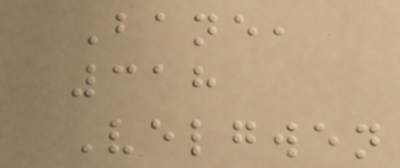Bane,
318
Velgwen
